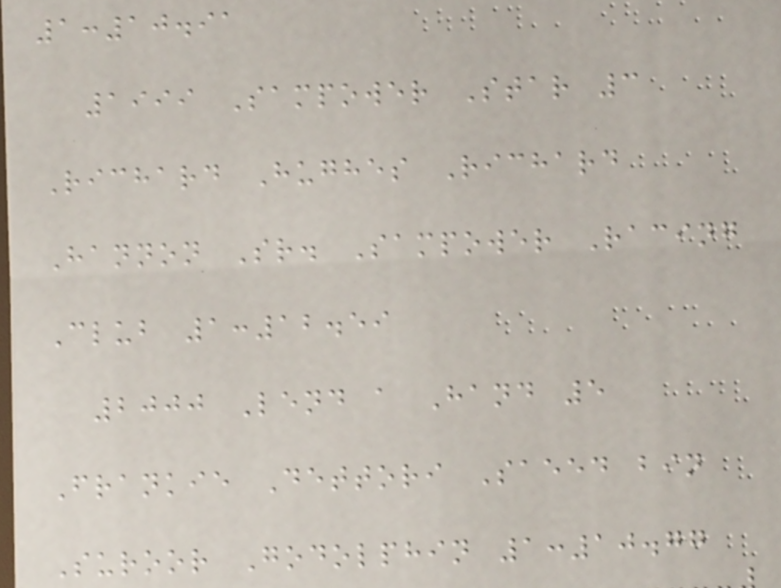1:10.91
1999 Sampower Star 3
Richard Hughes Richard
Hannon Sr. Sampower Racing
Club 1:12.59
2000 Lend a Hand 5
Frankie Dettori Saeed bin
Suroor Godolphin 1:10.77
